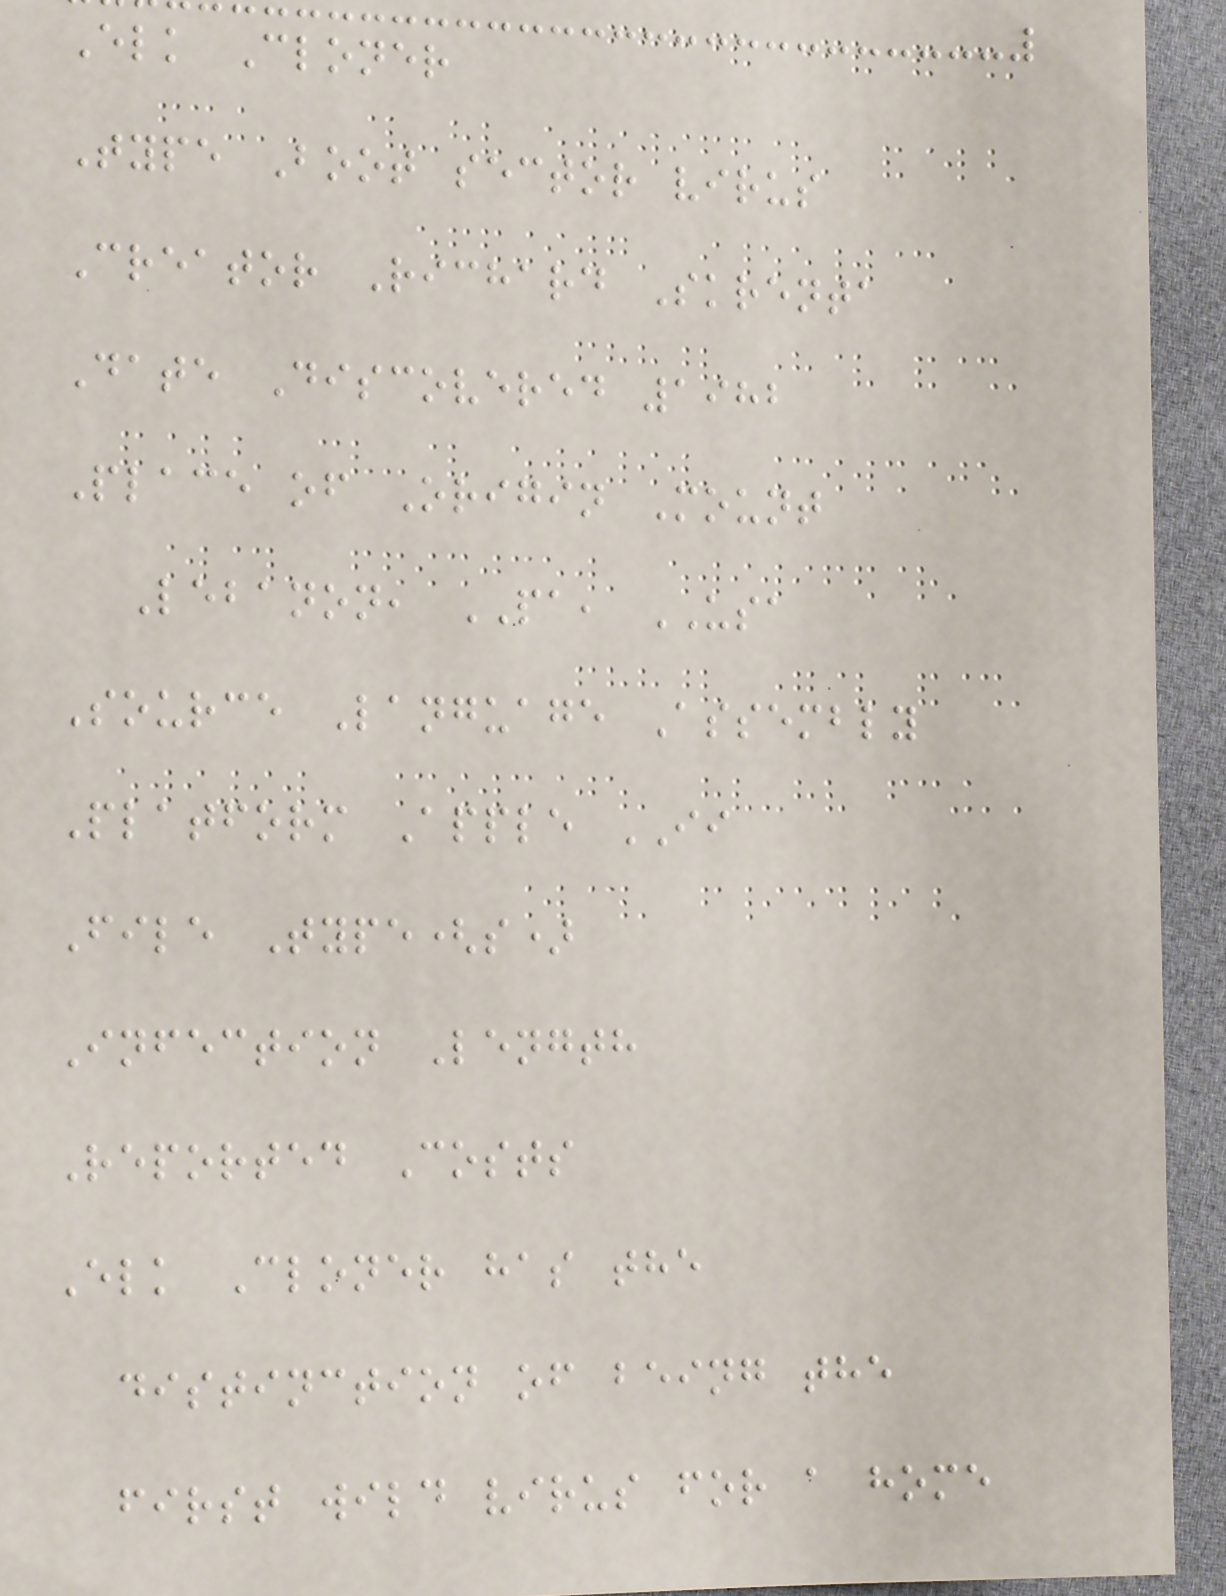Elk Cloner
Type Boot sector virus
Creator Richard Skrenta
Date Discovered 1982
Place of Origin Mount
Lebanon, PA, USA
Source Language Assembly
Platform Apple II
File Type(s)
Infection Length
Reported Costs
Elk Cloner has the
distinction of being the
first wild virus for a home
